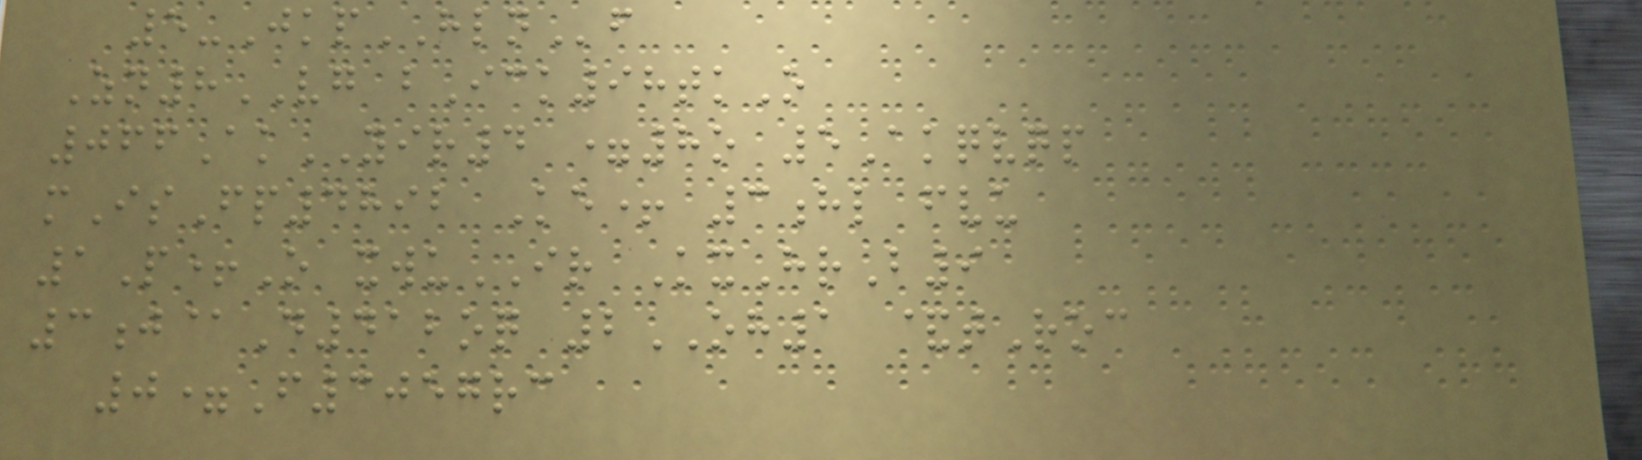5-JkpHLNf
Zn8VG bIck98tkO
066AkYIR4 =8o 5Akqvqp
mIsFp4892 Ke+ 3hl fvu
1P+O xwuIR KxHrB9
3j@D412oq 2OH1 &tRoc
0=F3057rc
